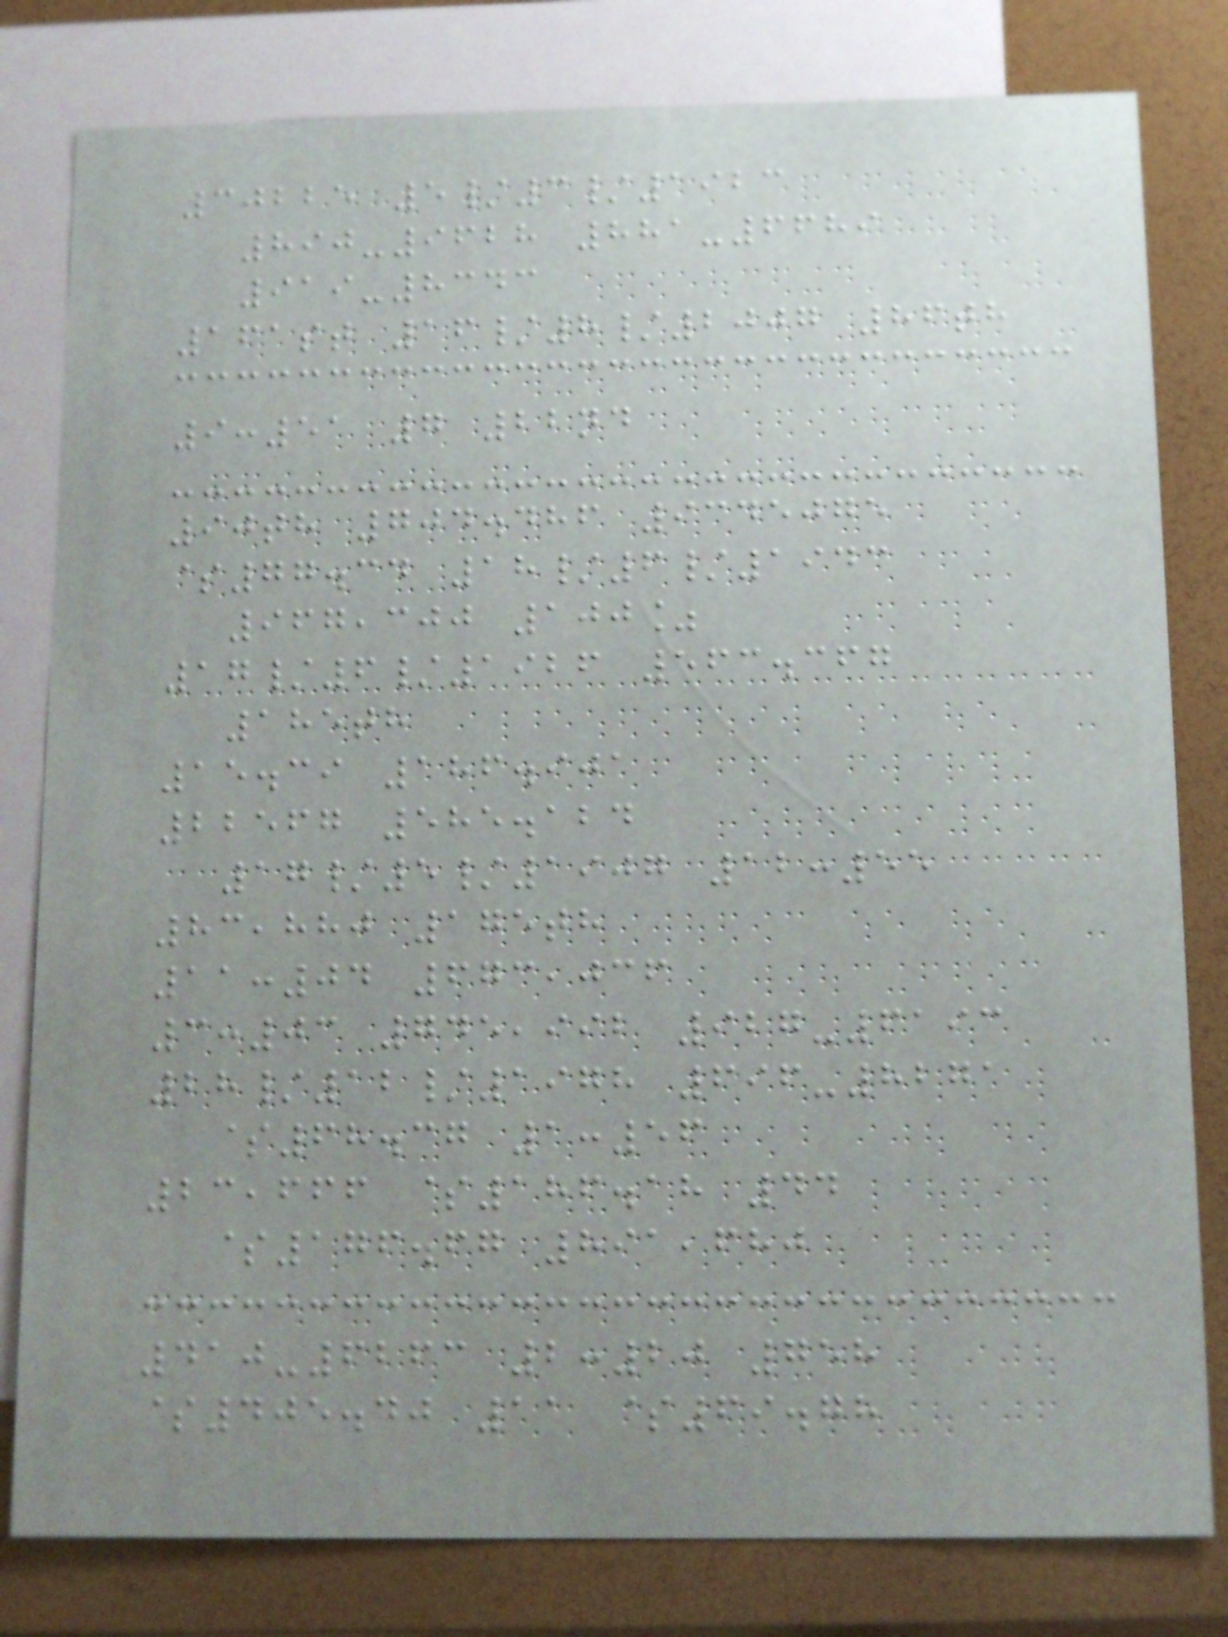30225 5/3/1923
890-9628 881-6689
919-8343
161st 16/8/2007 86th
9:51 7 22nd
90th 704.486 9345075
$77.34 18/6/1943
967,300 100%
17/6/1926 563.367
185th
15.39 186.901
22567 585.124
17/5/1907 12:55
83,880 175th
11:04 673,036
3:03 745,992 927-6193
28/12/1978 696-8271
$68.37 1:56
23,666 $186.18 44
$176.67 891,680
410-6263 2:20 758
$405.40 11 $69.78
